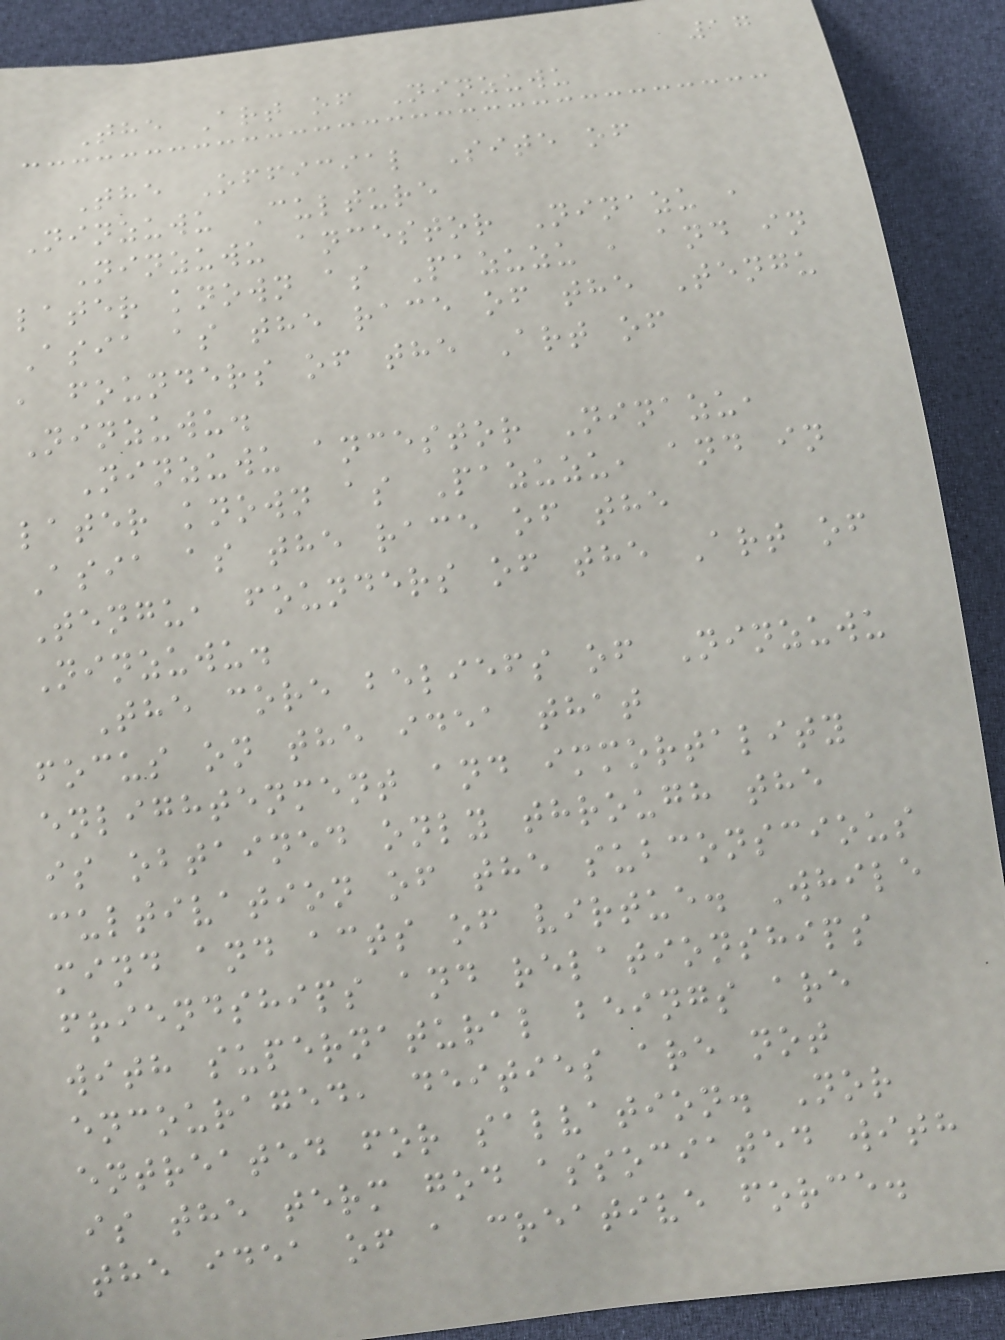17
The Art of Ninzuwu
The Official Site of
Ninzuwu Culture
Ninzuwu ancestor Ninazu ,
later known as Pazuzu , and in
Asia as the race of the Tengu
, founders of the Art of
Ninzuwu.
Ninzuwu ancestor Ninazu,
later known as Pazuzu, and in
Asia as the race of the
Tengu, founders of the Art of
Ninzuwu.
The core beliefs of Ninzuwu
focus on the idea that
enlightenment and immortality
is obtained only through the
cultivation of the subconscious
mind and acts of virtue. While
friendships and relationships
with supernatural beings are
encouraged, deities are not
entreated for salvation. Nor
is the term god associated with
the idea of a creative force.
